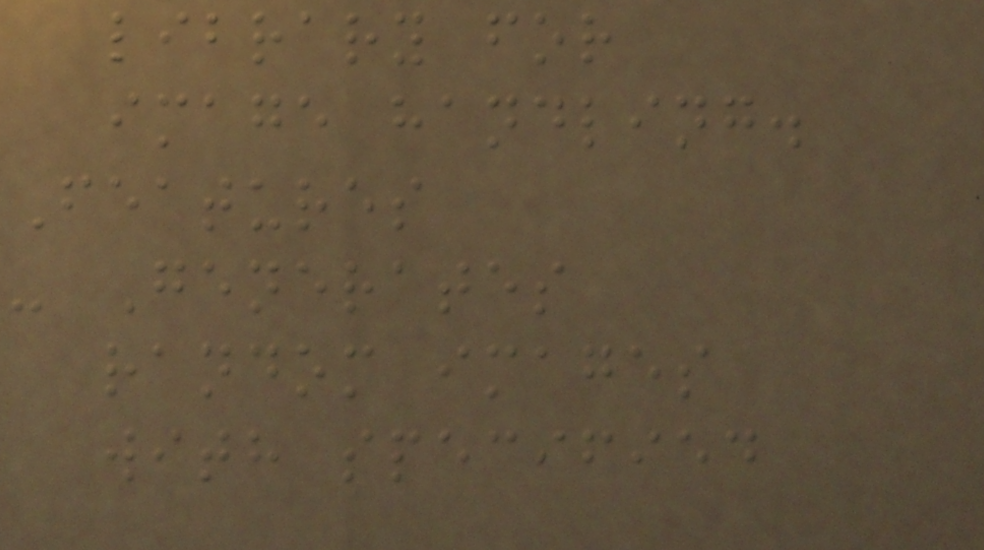library for
image handling.
Features
- Generates
random images
with specified
